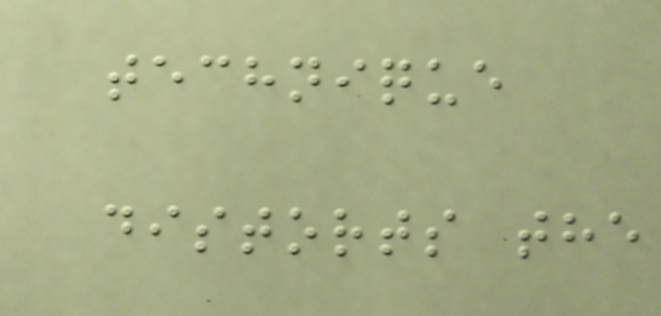technique
distorts the
